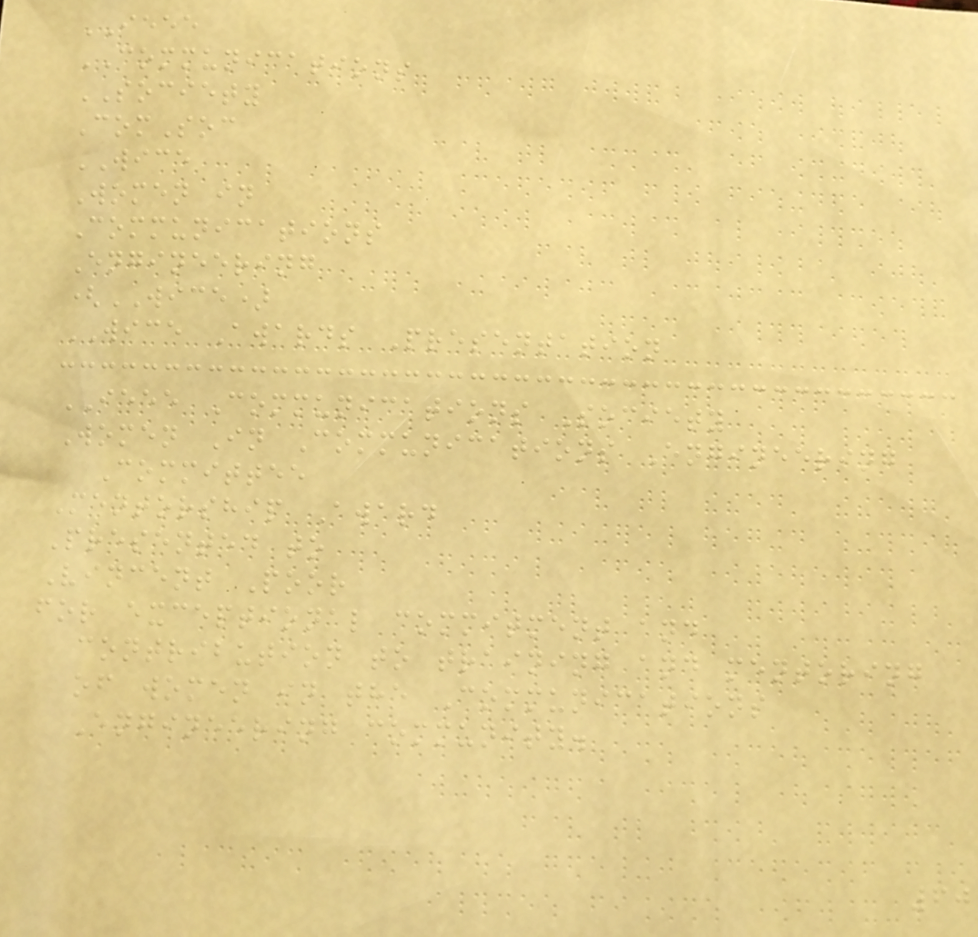IEEE
COMMUNICATIONS
SOCIETY
ComSoc
WICE
Women in
Communications
Engineering
(WICE)
WICE Awards Presentation
IEEE Communications Society
Women In Communications Engineering
Committee
Mentorship Award
Presented to
Vincent Poor
for exceptional commitment and
contribution to training and mentoring
of women in the Communications
Engineering community.
60
